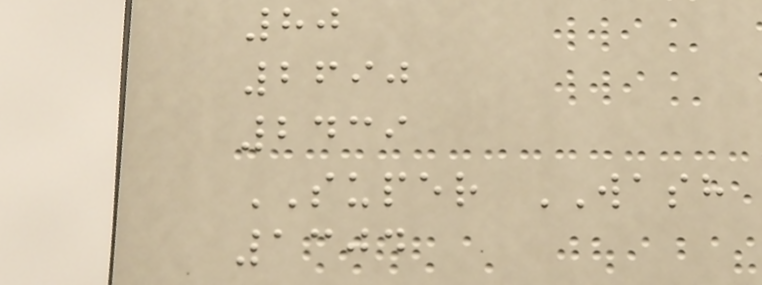80
2690
2439
SUPER WASH
1304
